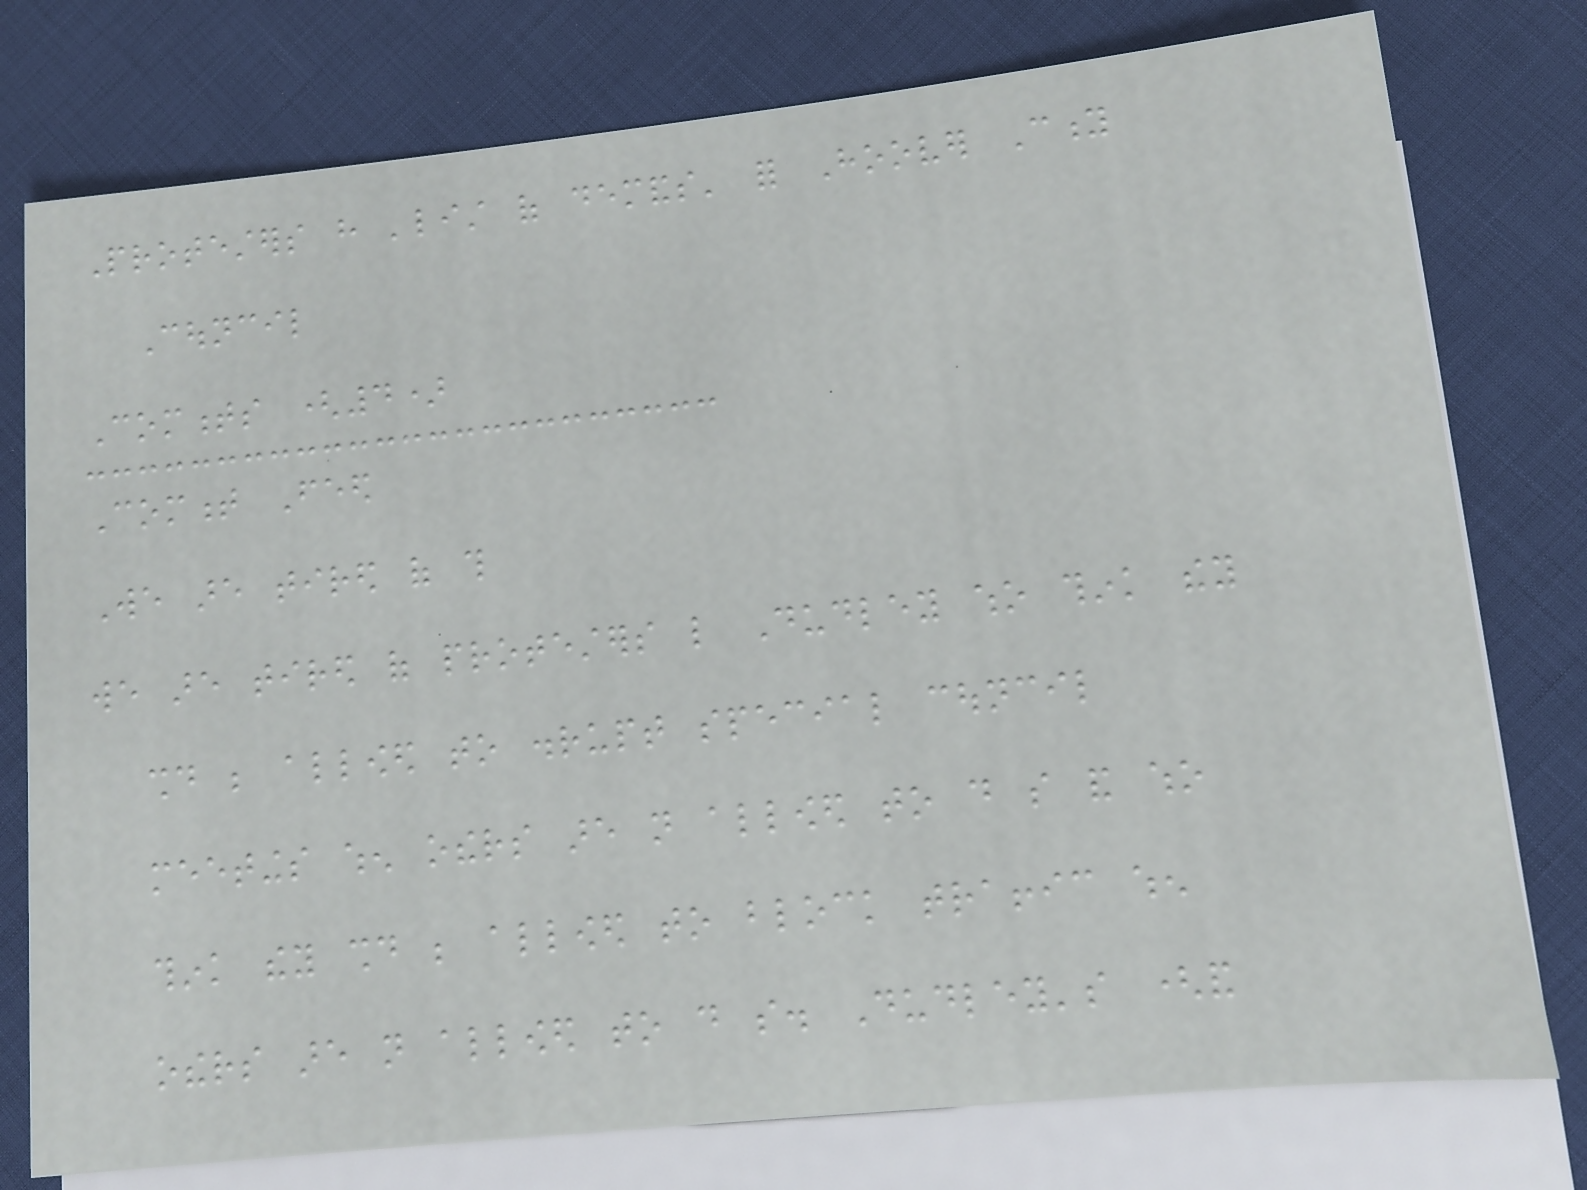Protesters have 'list of demands' for Hoover City
Council
Comments (4)
Comment Feed
We are tired of this
we are tired of protesters like Dudley who think they
should be allowed to disrupt special council
meetings when others are not allowed to do so and who
think they should be allowed to block traffic when
others are not allowed to do so. Dudley's (and
